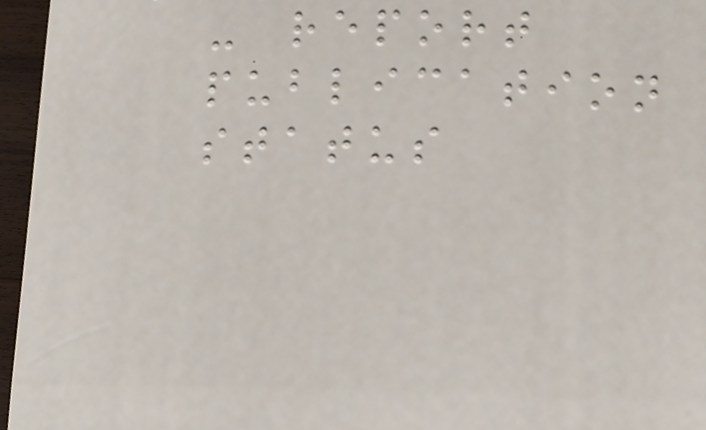- report
publication
status
